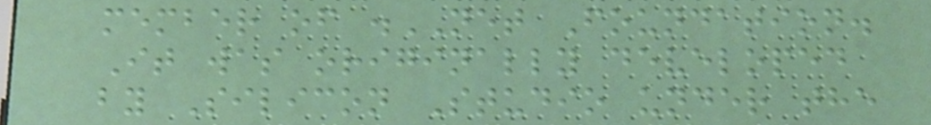member of .NET Foundation.
It was originally developed
by Silicon Studio under the
